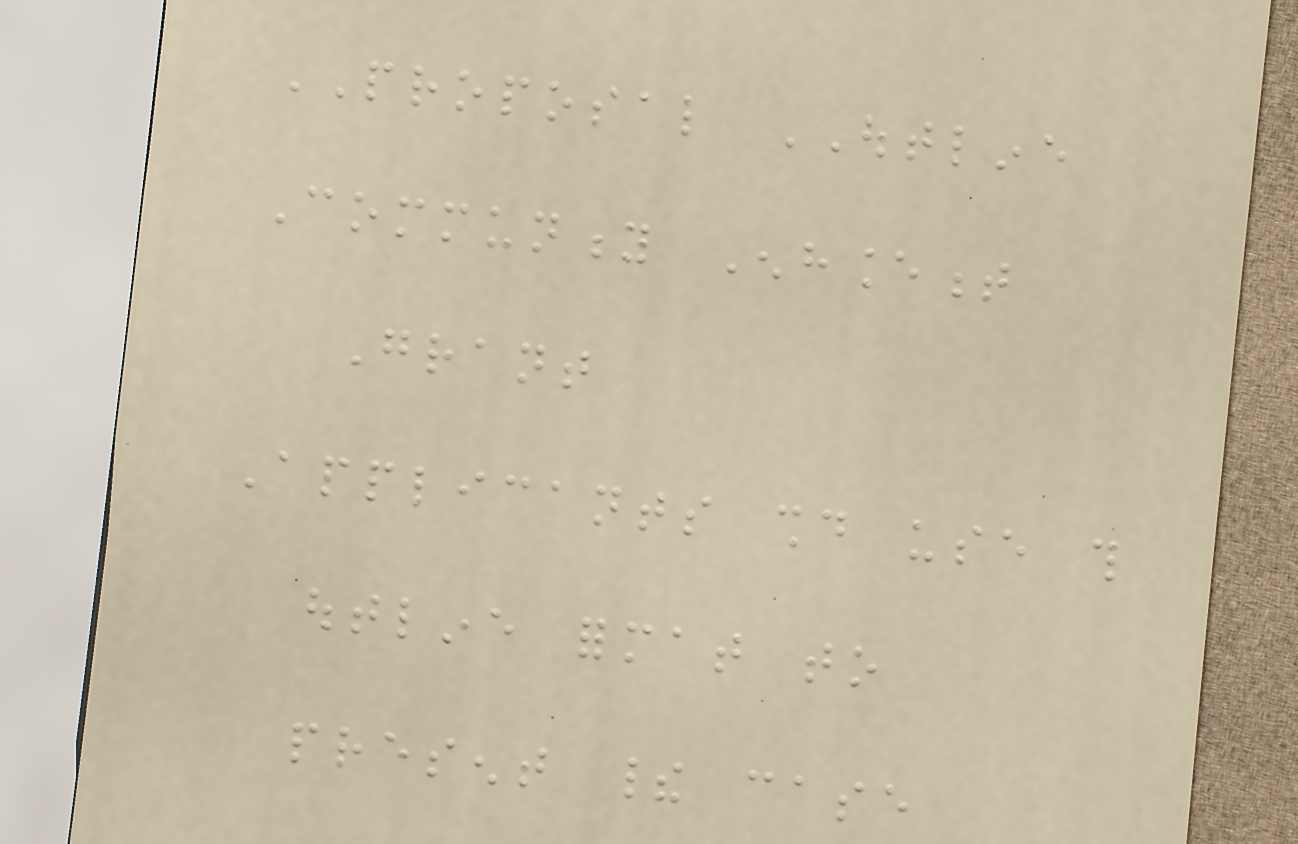PROPOSAL OUTLINE
Community Enhancement
Grant
Applicants should use this
outline format to
present their case
